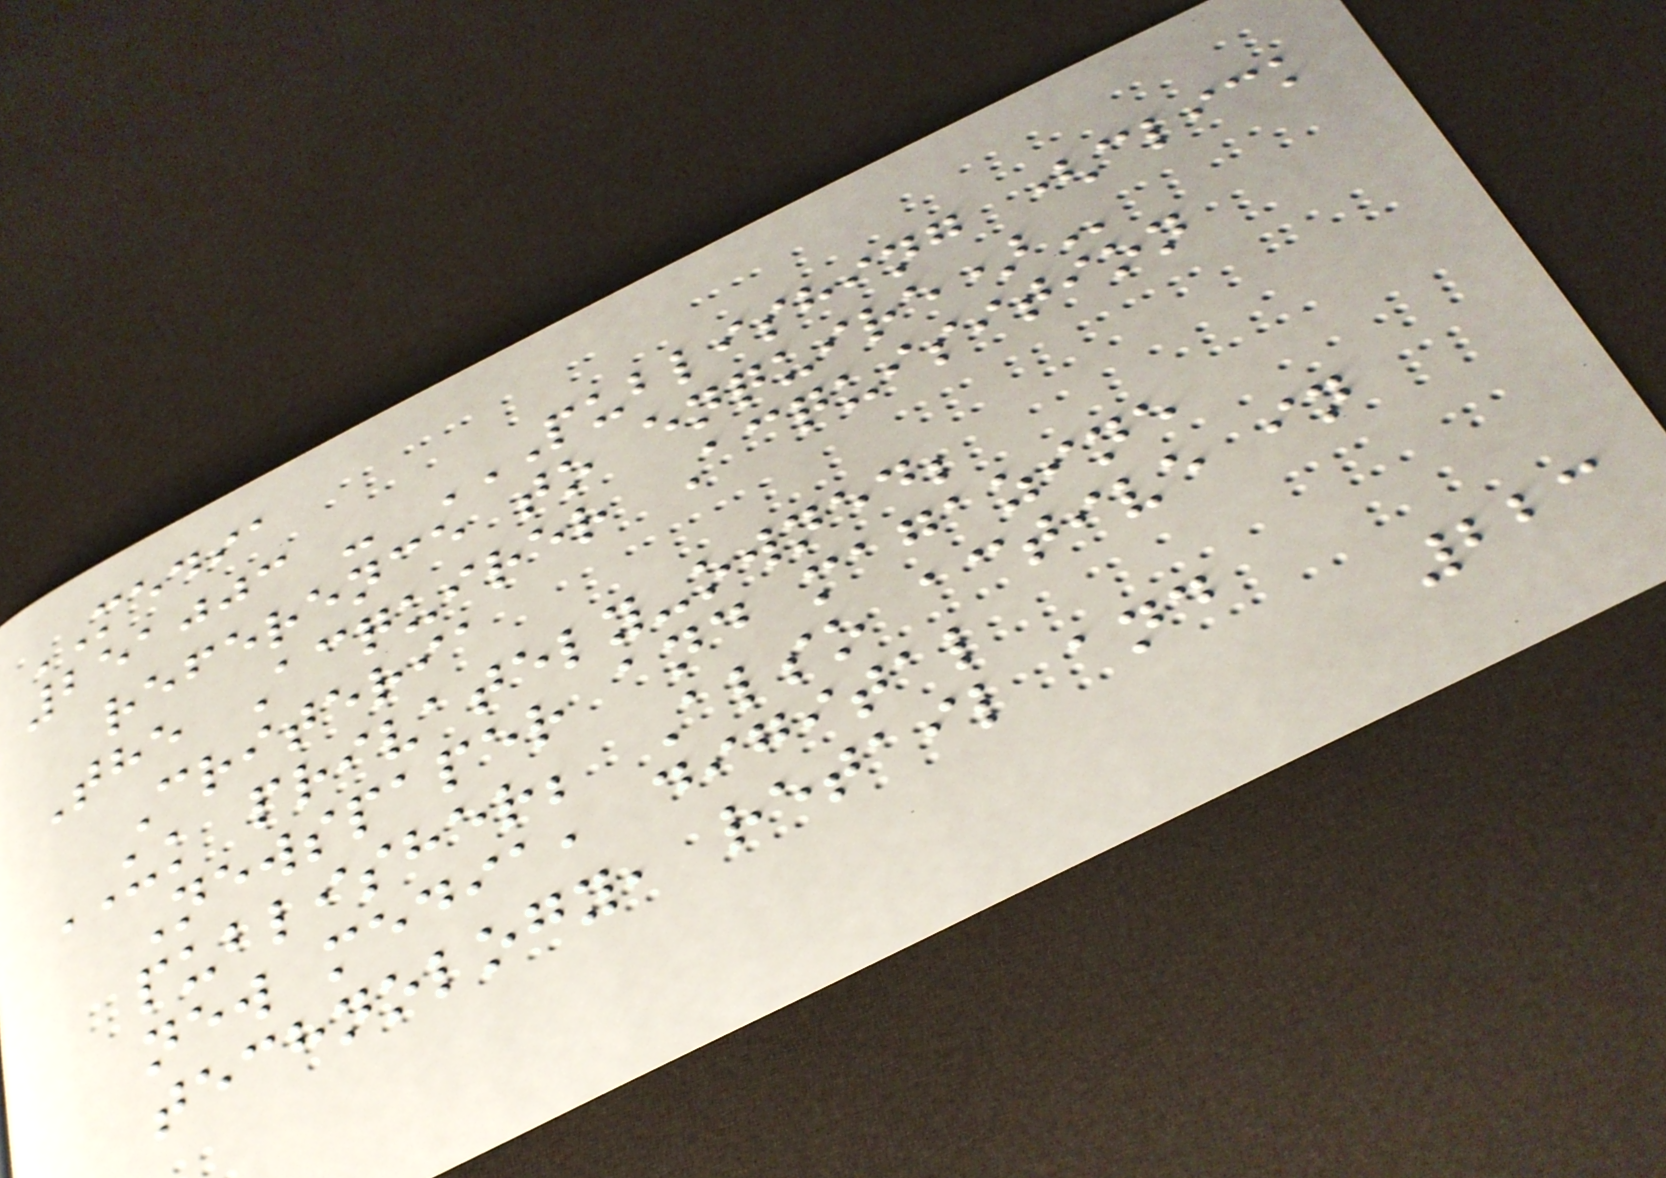MEDIA
251003 - PUBLISHING (CLICK
REFERENCE TO ENQUIRE)
The Acquirer Acquisition
Criteria
UK privately-owned;
Newspaper and magazine
publisher; Also active in
new media, digital
technology, retail and
223
